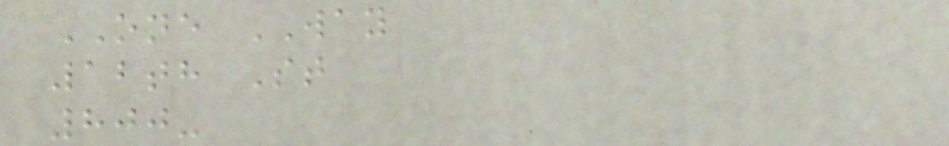ONE WAY
12th St
800-
